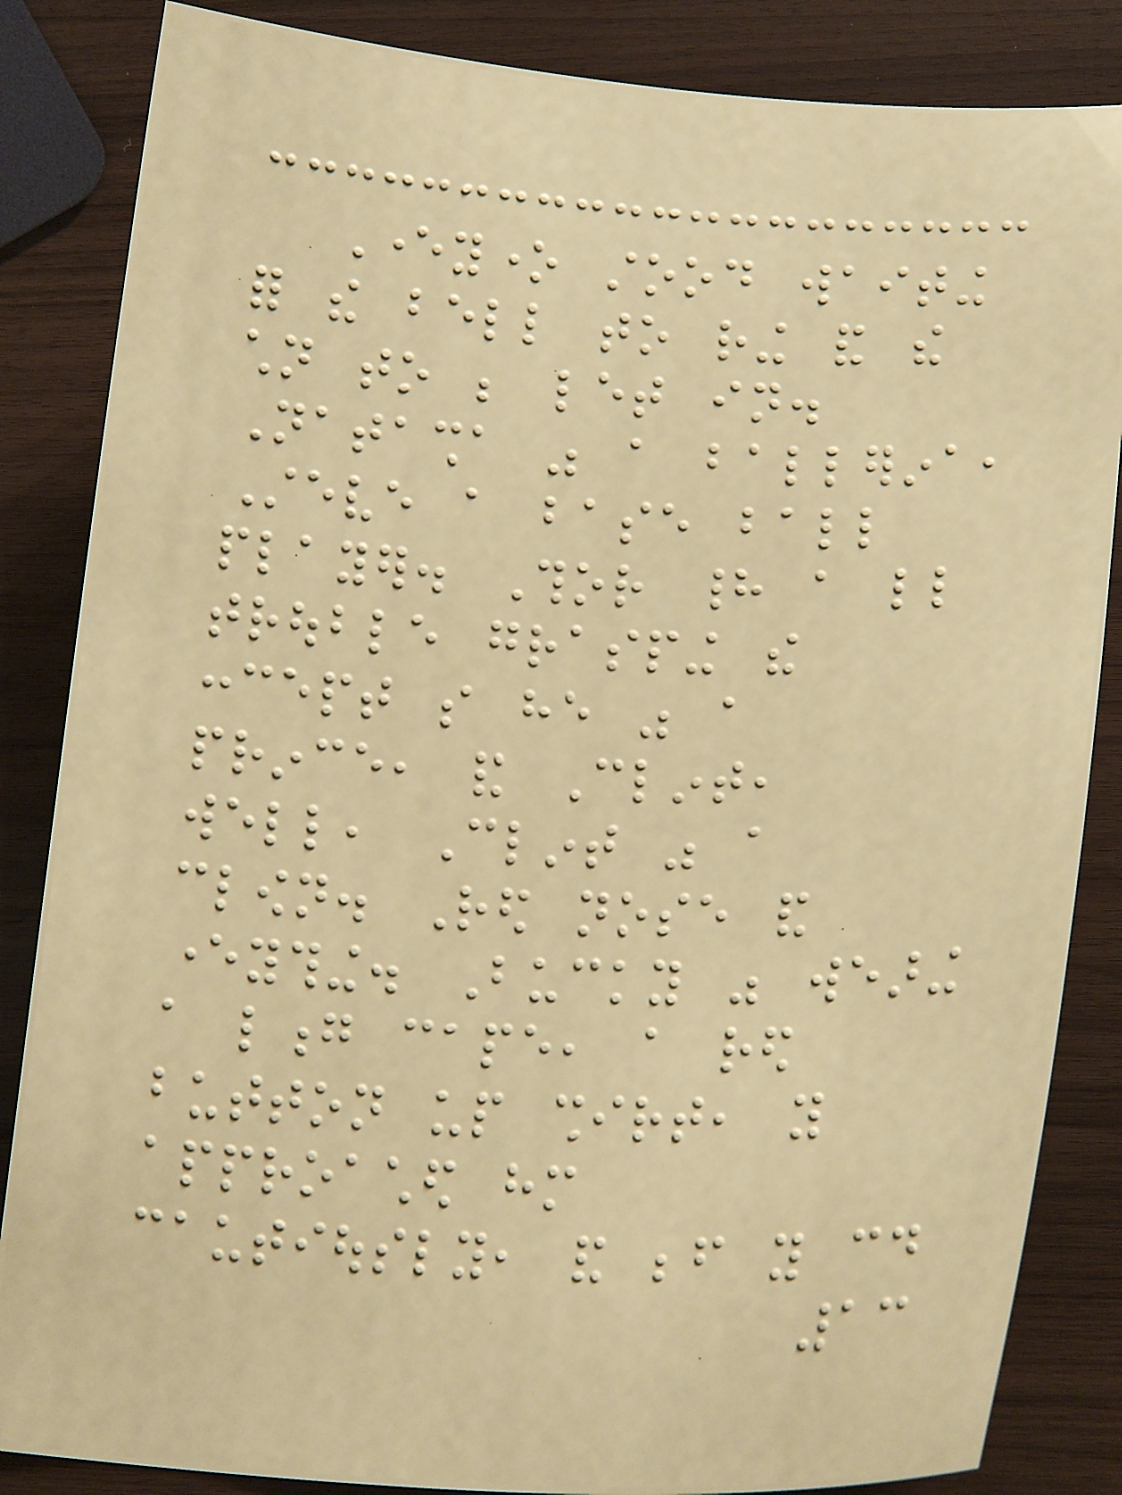Everyone stood waiting
for the bell to ring and the
children to be let in.
Natasha was a ballerina,
Steve a base ball
player. Thor had a little
trouble grasping the
concept so he was a
prince, and Clint,
well, Clint was a
clown. Red nose and
everything. Bucky was wearing
a long cape, a red
button up shirt, you
approached him
cautiously, and before you could
13
